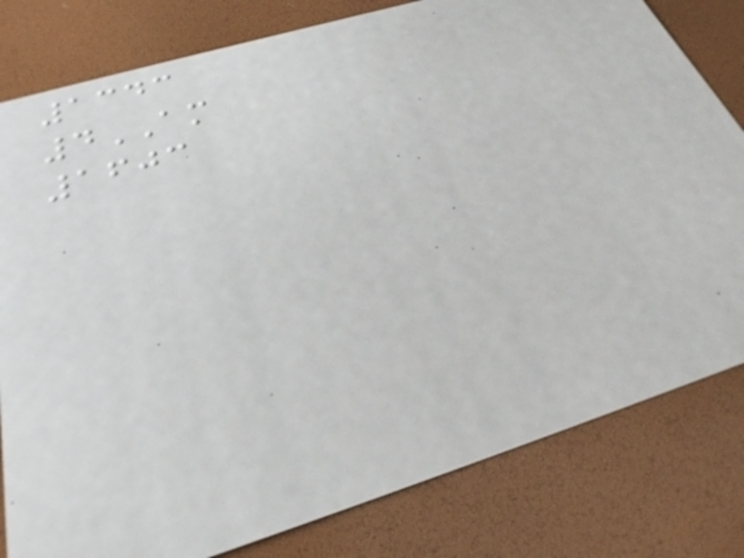1343
4AM
1603
